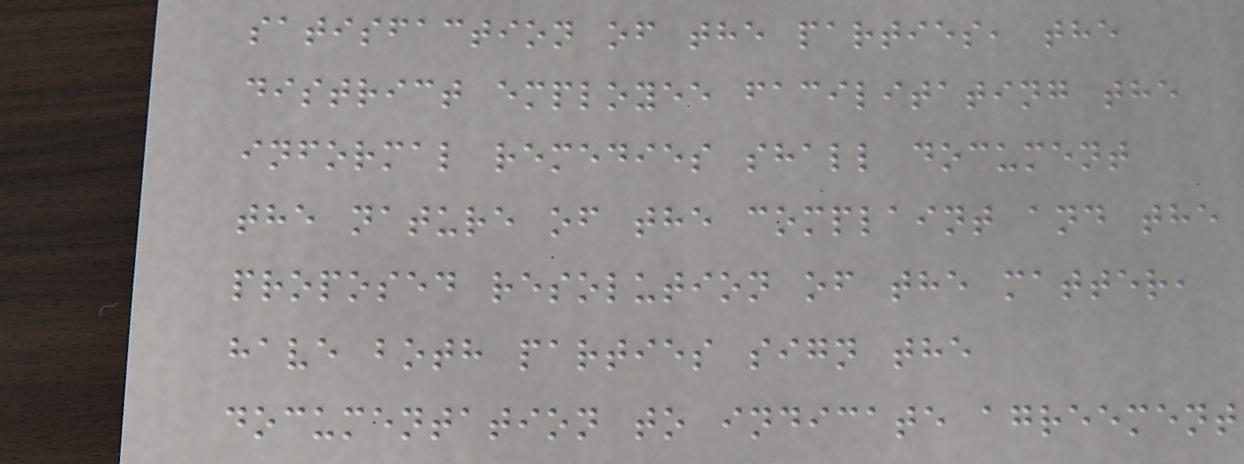satisfaction of the parties, the
district employee facilitating the
informal remedies shall document
the nature of the complaint and the
proposed resolution of the matter,
have both parties sign the
documentation to indicate agreement
